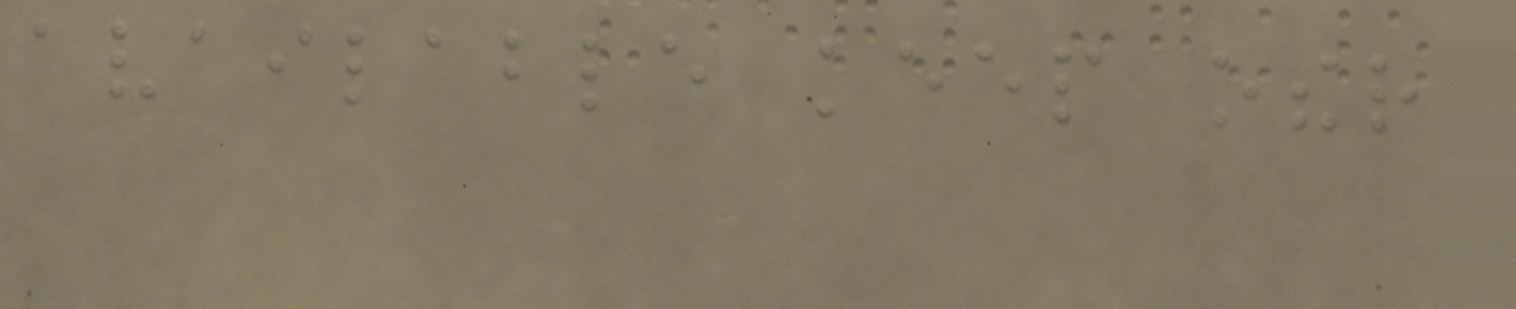available keep other
